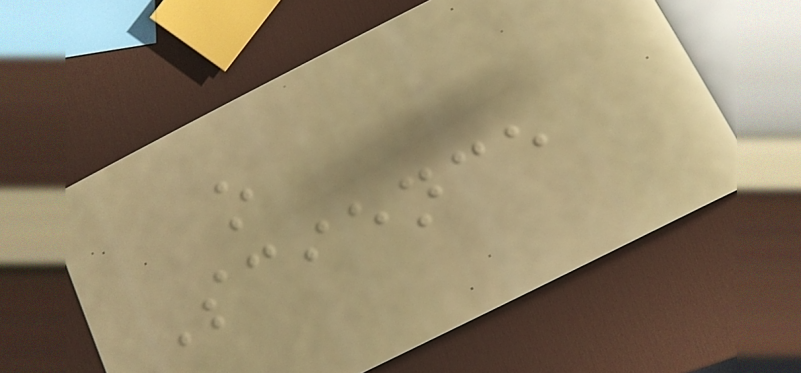o
Science
